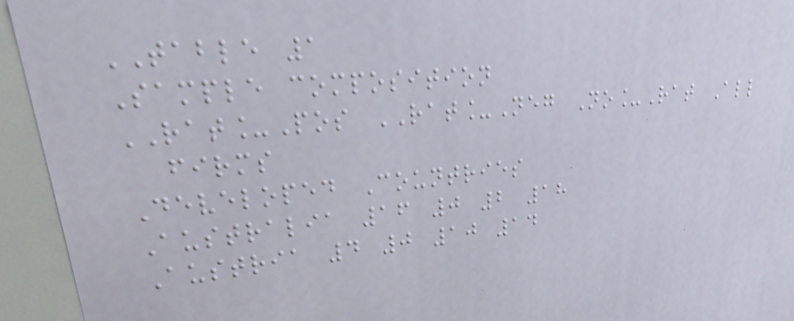TABLE 1
Sample composition
RAT_Pos RAT_Neg No_Rat All
firms
Developed Countries
Australia 16 0 2 18
Austria 4 0 10 14
